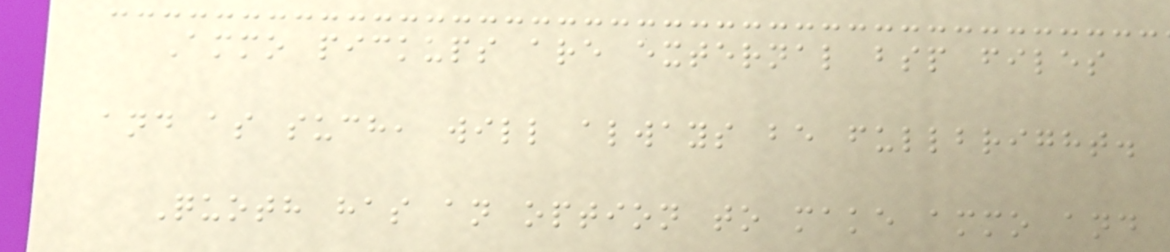Ammo pickups are external bsp files
and as such, will always be fullbright.
Quoth has an option to make ammo and
